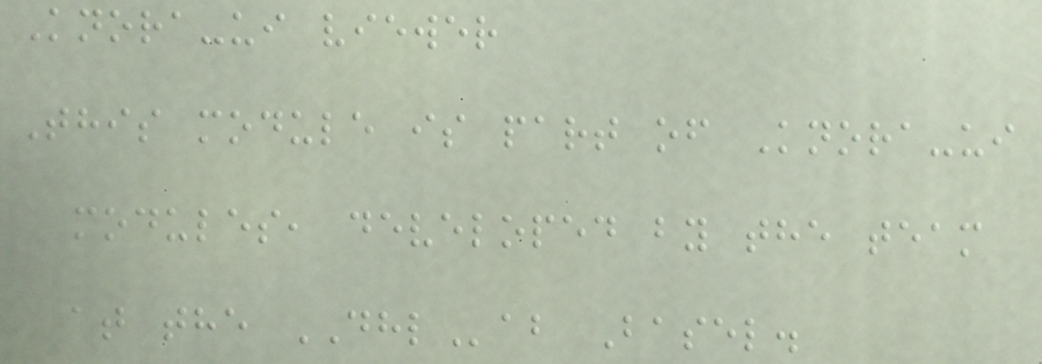Knora-ui viewer
This module is part of Knora-ui
modules, developed by the team
at the DHLab Basel.
